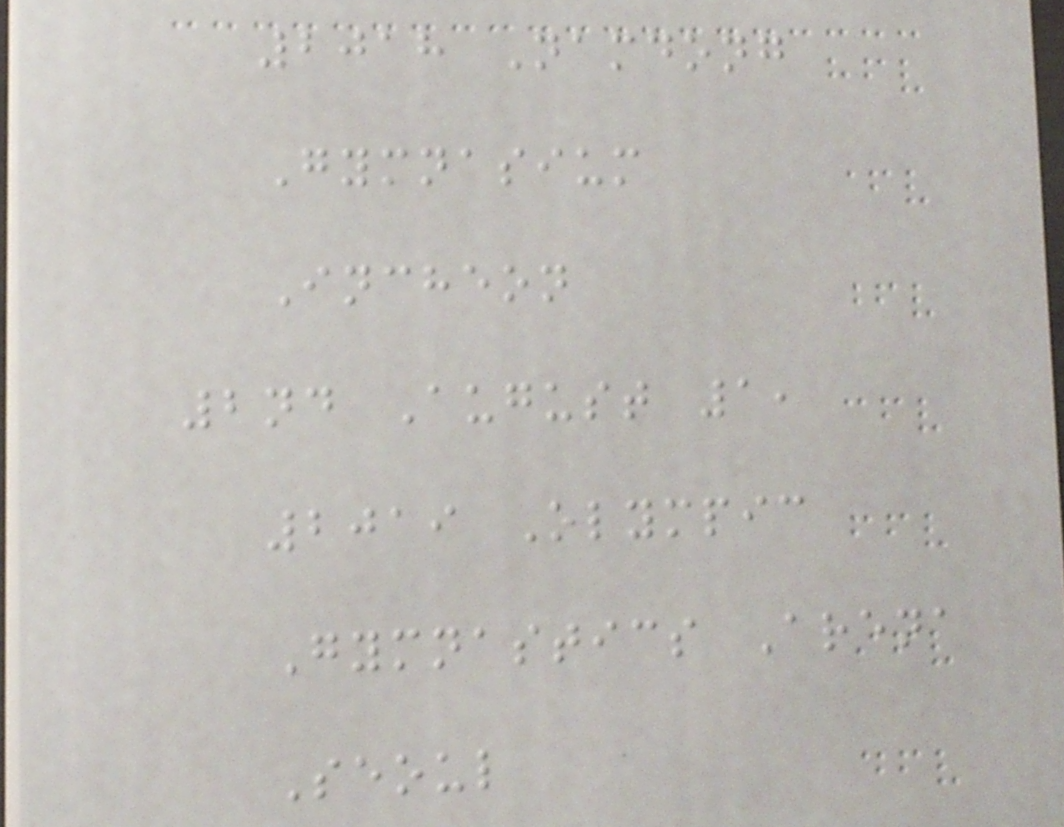2018 Namdong
Gymnasium
Incheon
2nd August 1,
2019 Olympic
Gymnastics Arena
Seoul
